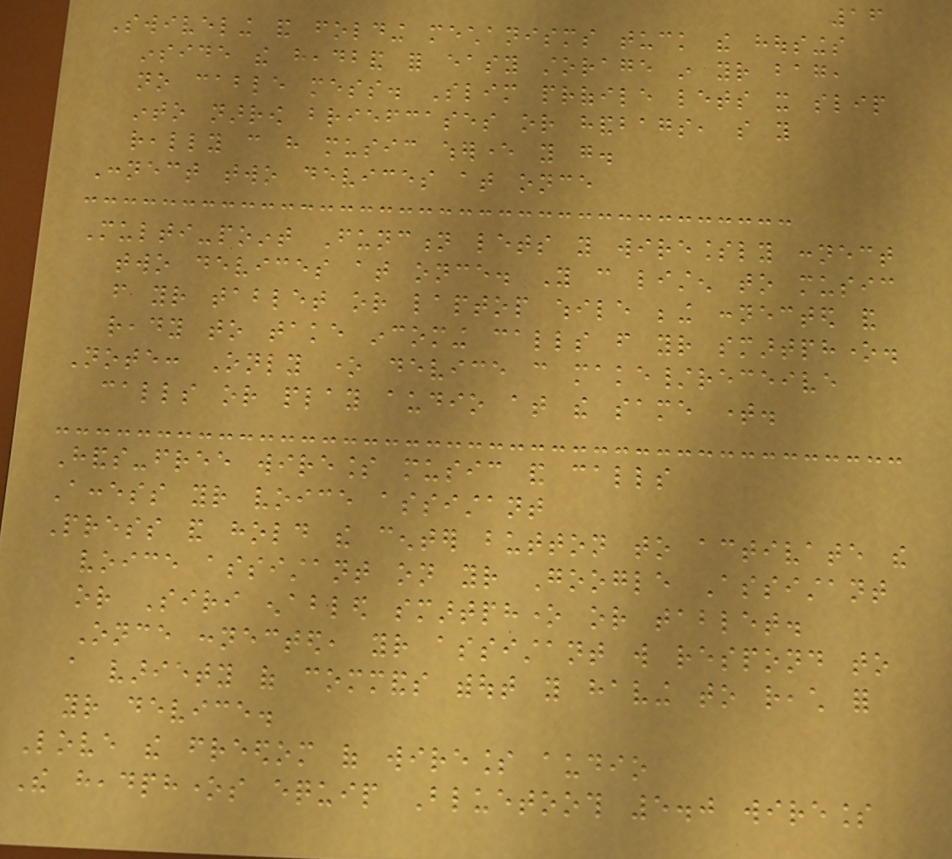16
Swiveling and folding mechanisms tuck the housings
inside the headband for easy storage in your bag,
no cable mess. Slim profile lets it slip
into narrow briefcases or handbags, so you
really can have music wherever you go.
Connect two devices at once
Multi-point Function lets you wirelessly connect
two devices at once. You can listen to music
from your tablet or laptop while being connected and
ready to take incoming calls from your smartphone.
Note: Only one device can make/receive
calls or play audio at the same time.
Hands-free wireless music and calls
Access your voice assistant
Press and hold the center button to activate the
voice assistant on your Google Assistant
or Siri enabled smartphone or tablet.
Once connected, your assistant will respond to
a variety of commands without you having to reach for
your device.
Love the freedom of wireless audio
The headphones equip Bluetooth 5.0 wireless
